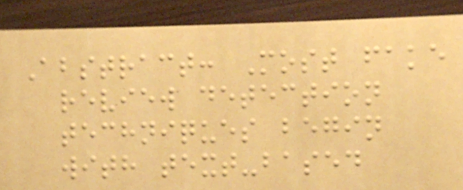Abstract: Most fake
review detection
techniques begin
with text-based
